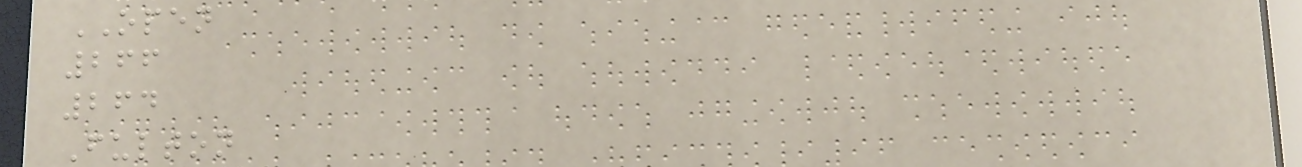OPEN
266
264
Fulton
